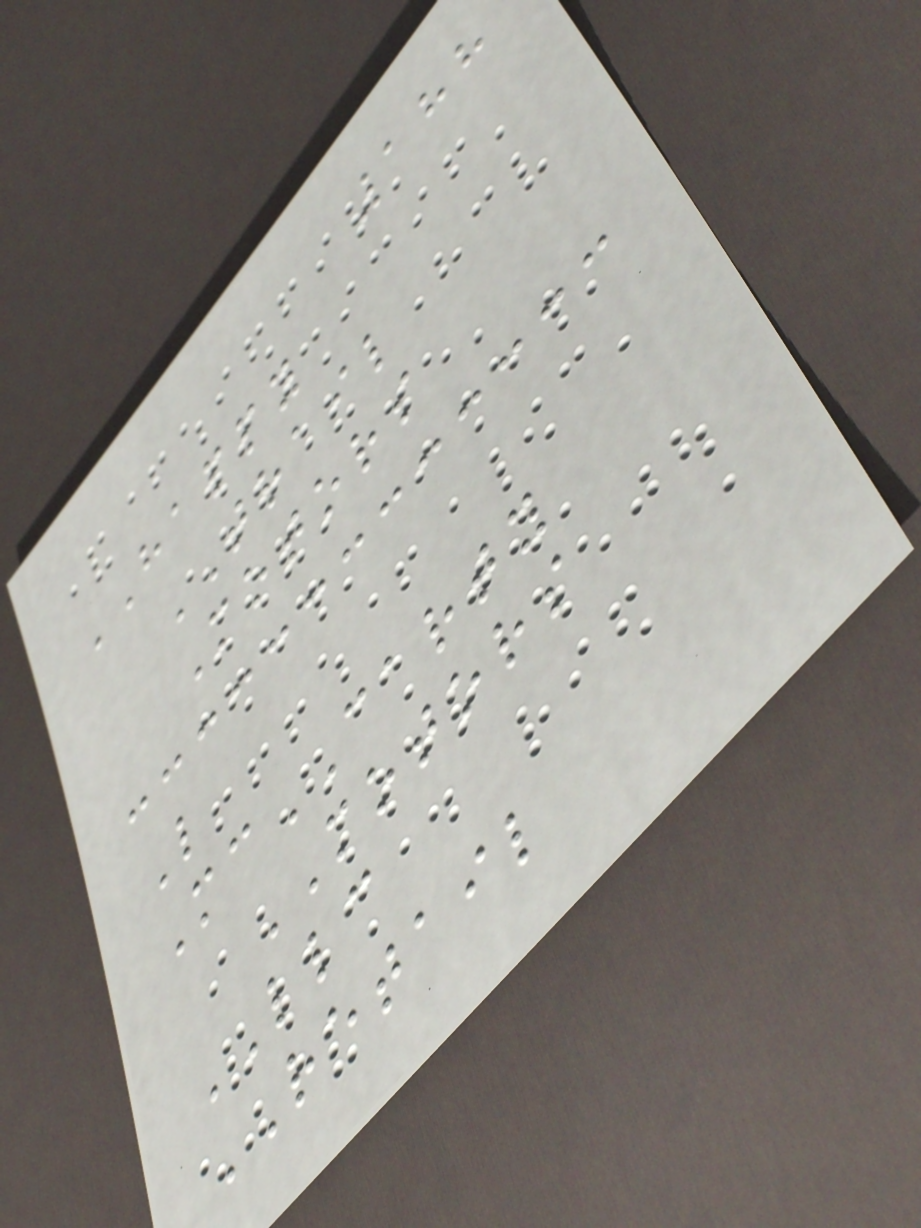188
HAPPY
TRAIL
Motors
L
McCARTY
MOTORS
LLC
RETAIL
